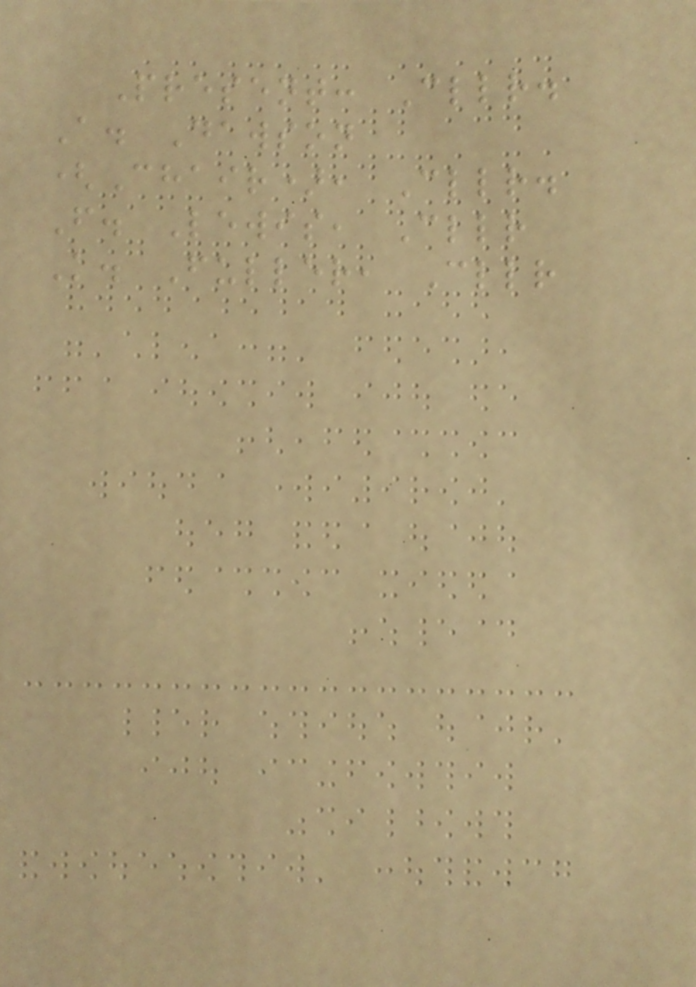Present: Cllr.
A. Dawson
(Chair), Cllr.
F. Lewis, Cllr
K. Fuller, Cllr
